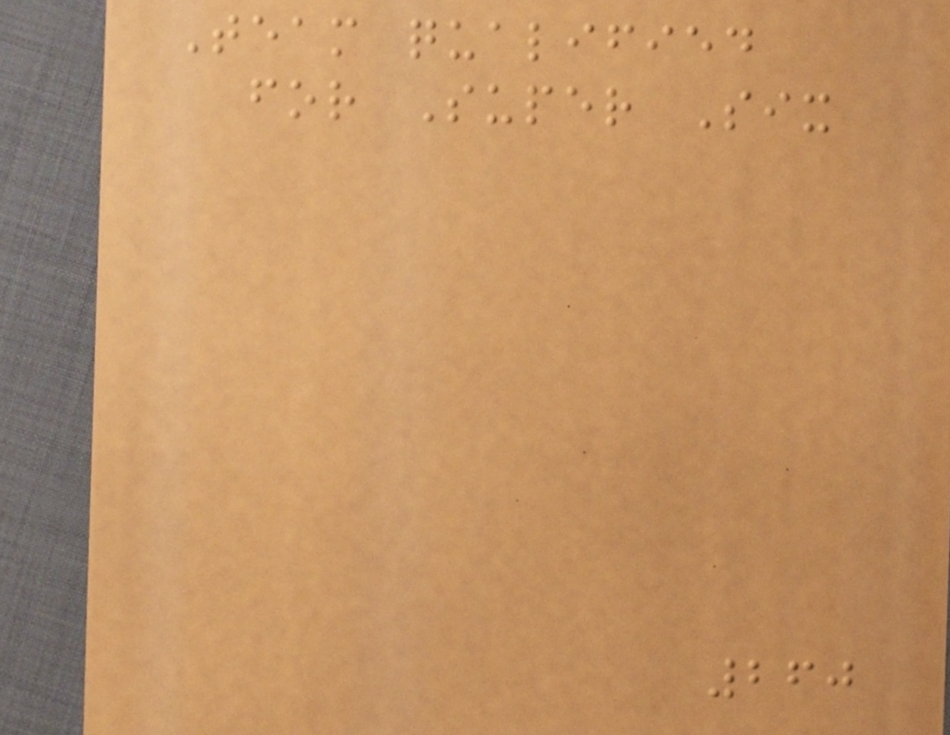Team qualified
for Super Six
260
